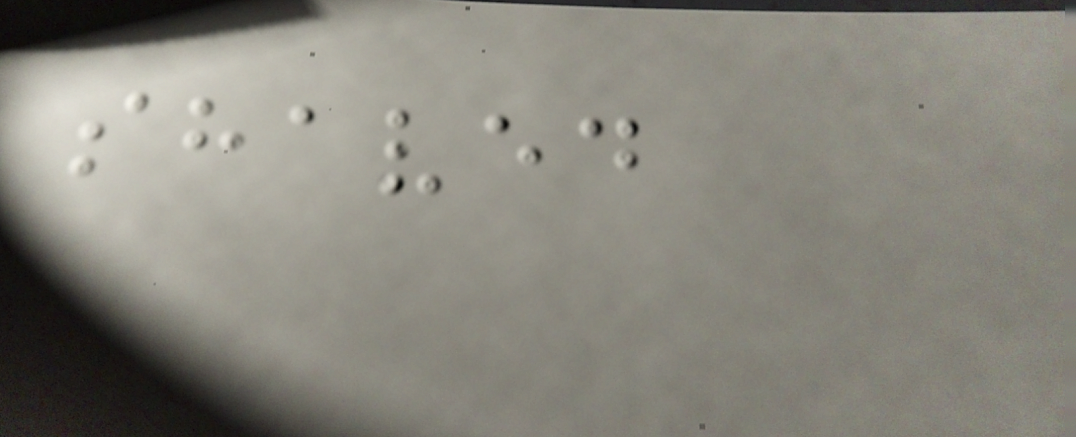shaved
